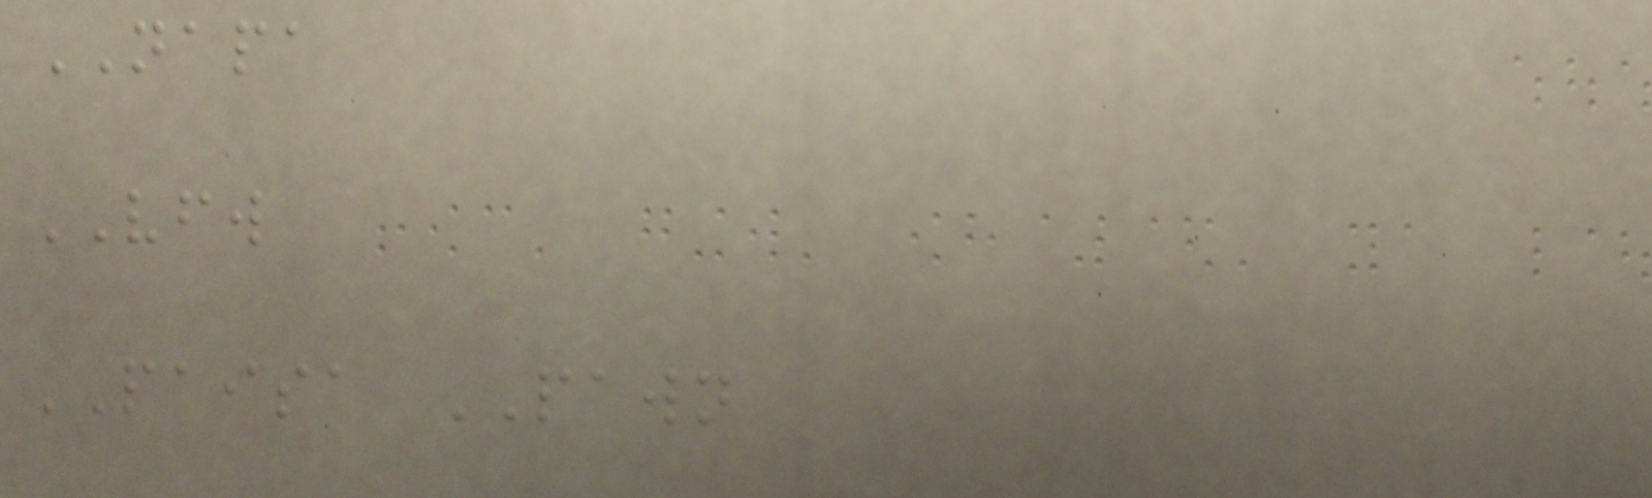NAPA
VFW
PAISA PAWN
